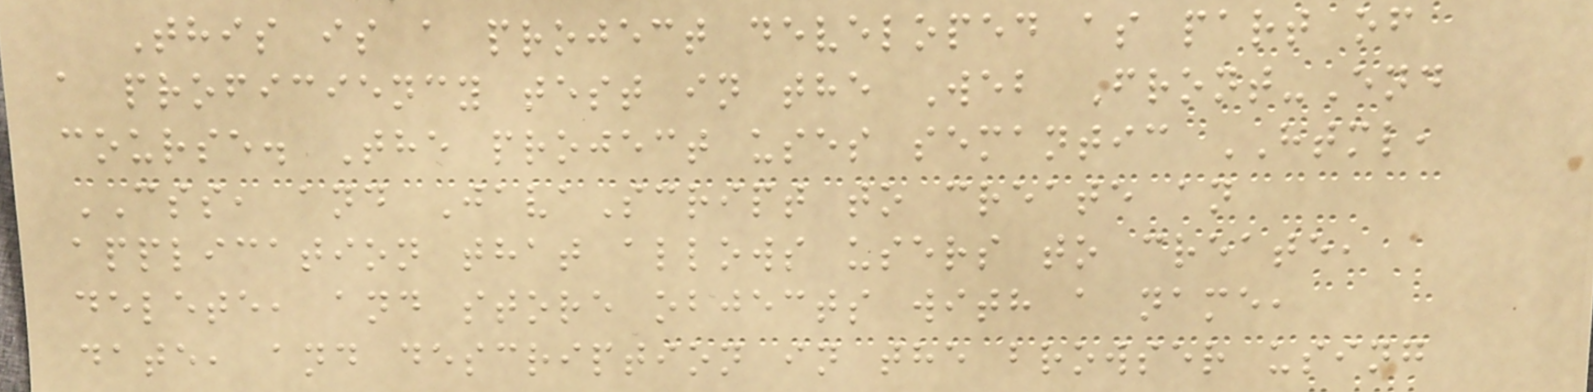This is a project developed as part of
a proficiency test in the Web Front-End
course. The project uses semantic HTML,
CSS, and JavaScript to create an
application that allows users to create,
delete, and store objects with a name,
date, and description in the browser using
